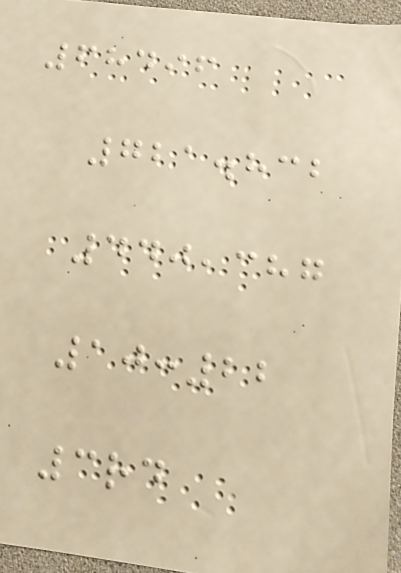68496
721.832
440,387
10:22
3rd
